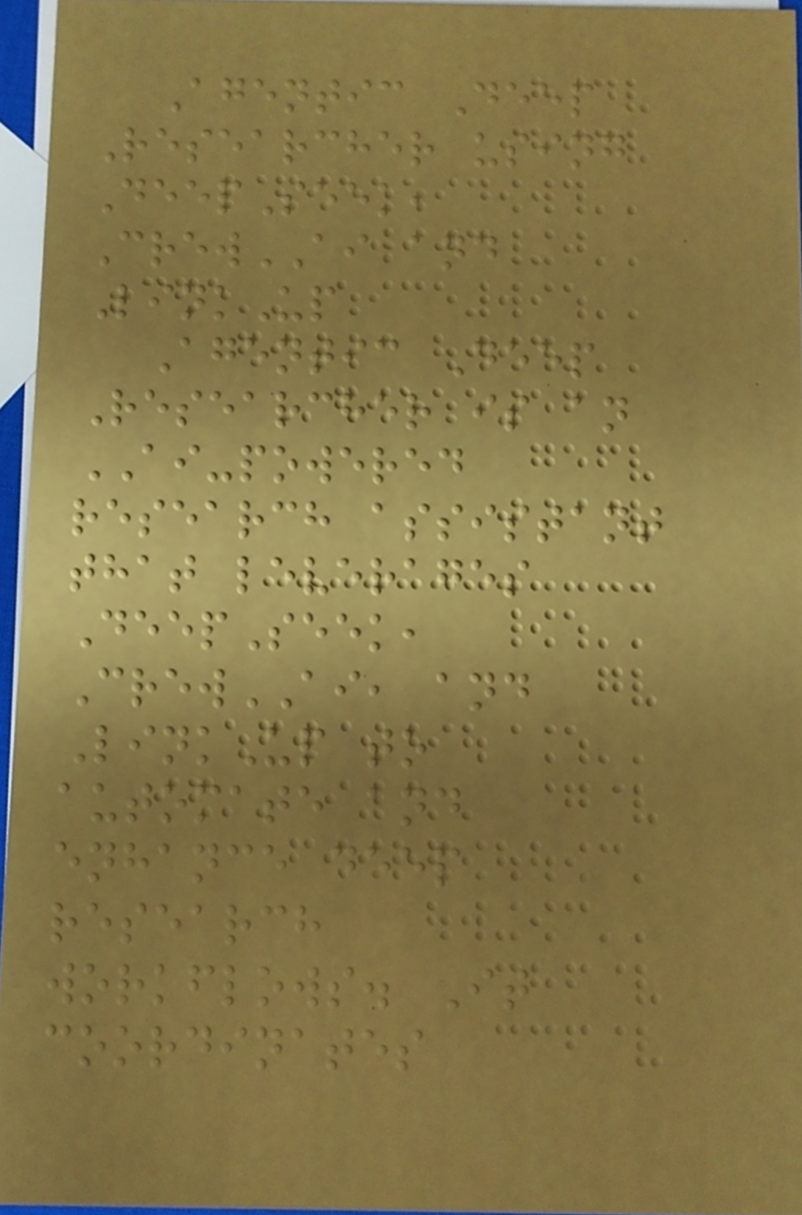Agentic Deep
Researcher using
DeepSeek,
CrewAI and
LinkUp
Agentic Deep
Researcher is an
AI-powered
research assistant
that leverages
DeepSeek,
CrewAI, and
LinkUp to
automate and
enhance deep
research
workflows. It
coordinates
